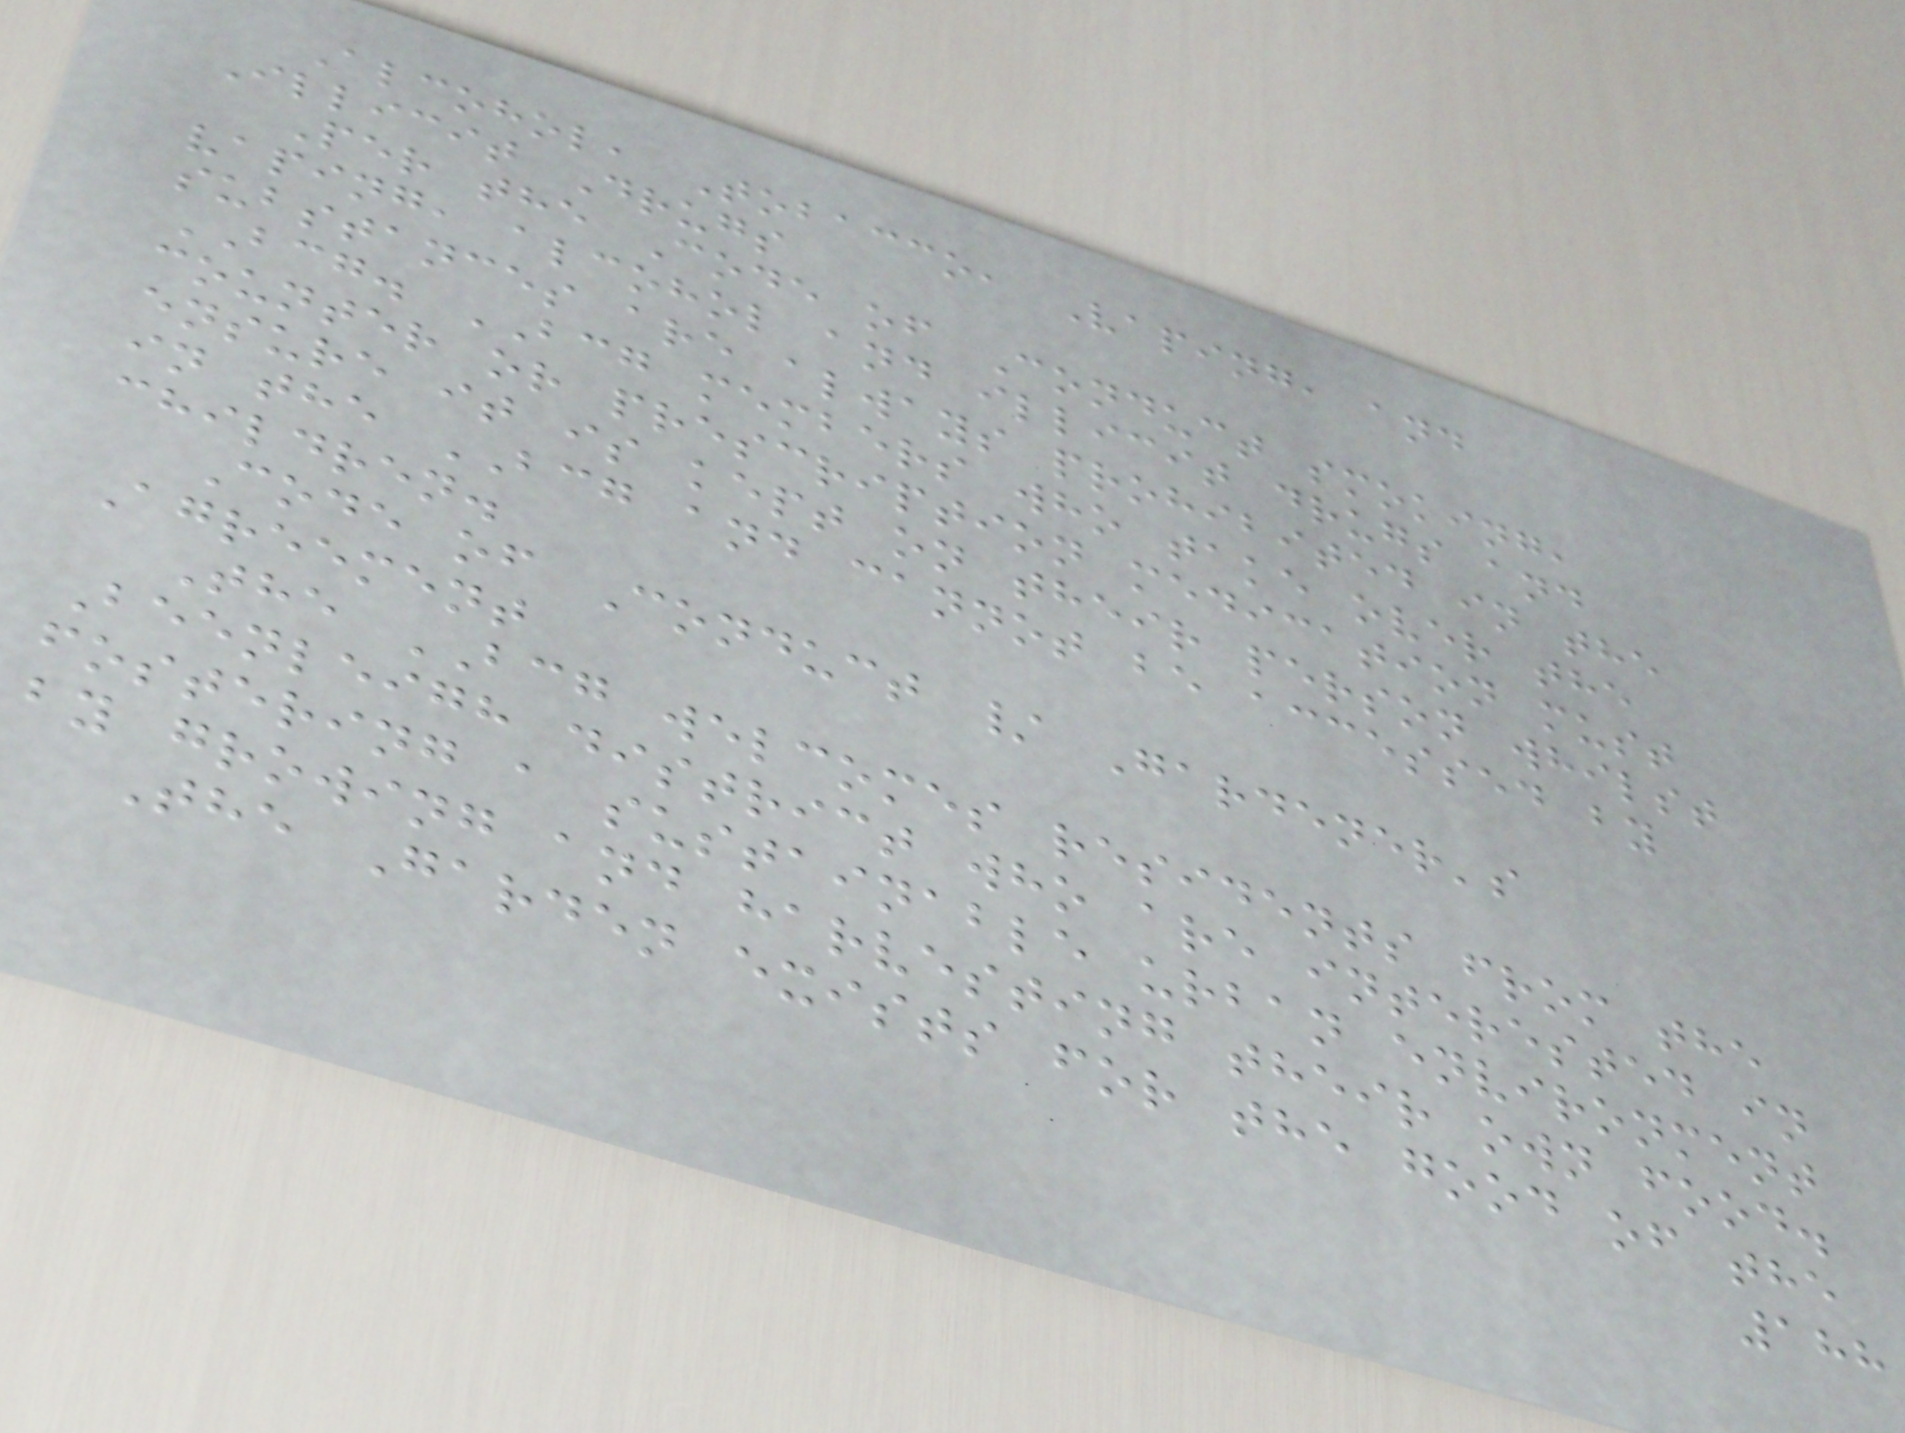Alcohol, Tobacco, Vaping, and
Illicit Drugs
Per the Code of Conduct smoking,
vaping, alcohol and illicit drugs and
substances are always prohibited in the
BCG. BCG members who take over the
counter or prescription medication must
ensure it is kept on their person whilst
in the BCG and cannot be accessed by
children.
Code of Conduct / Gardener's
Agreement
The BCG welcomes residents from the
Beenleigh district who are interested in
fostering a sustainable urban environment
by growing and harvesting their own food.
The Garden exists for the good of the
188
